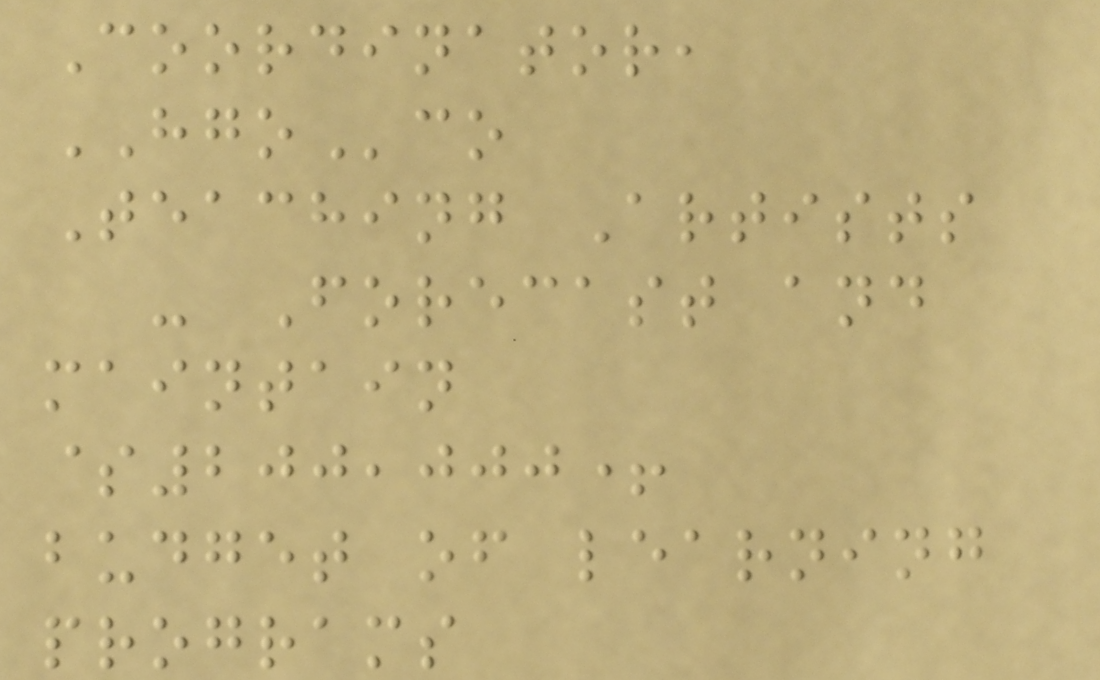Coordinator,
HGOco
Teaching Artists
- Forecast and
maintain
$200,000+
budget of learning
programs
